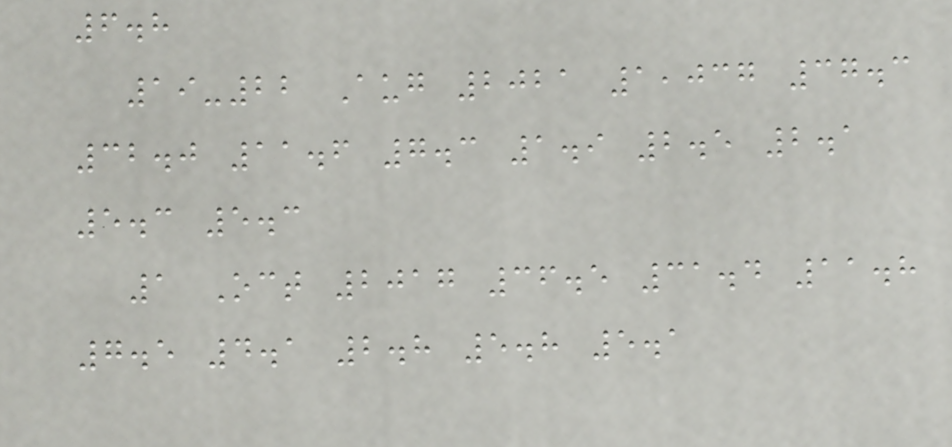6.8
19-22 Aug 2021 1,037 37.3
32.0 11.6 7.3 1.9 2.5 2.1
5.3 5.3
1 Oct 2017 36.5 31.4 11.8
7.5 4.1 2.8 5.8 5.1
